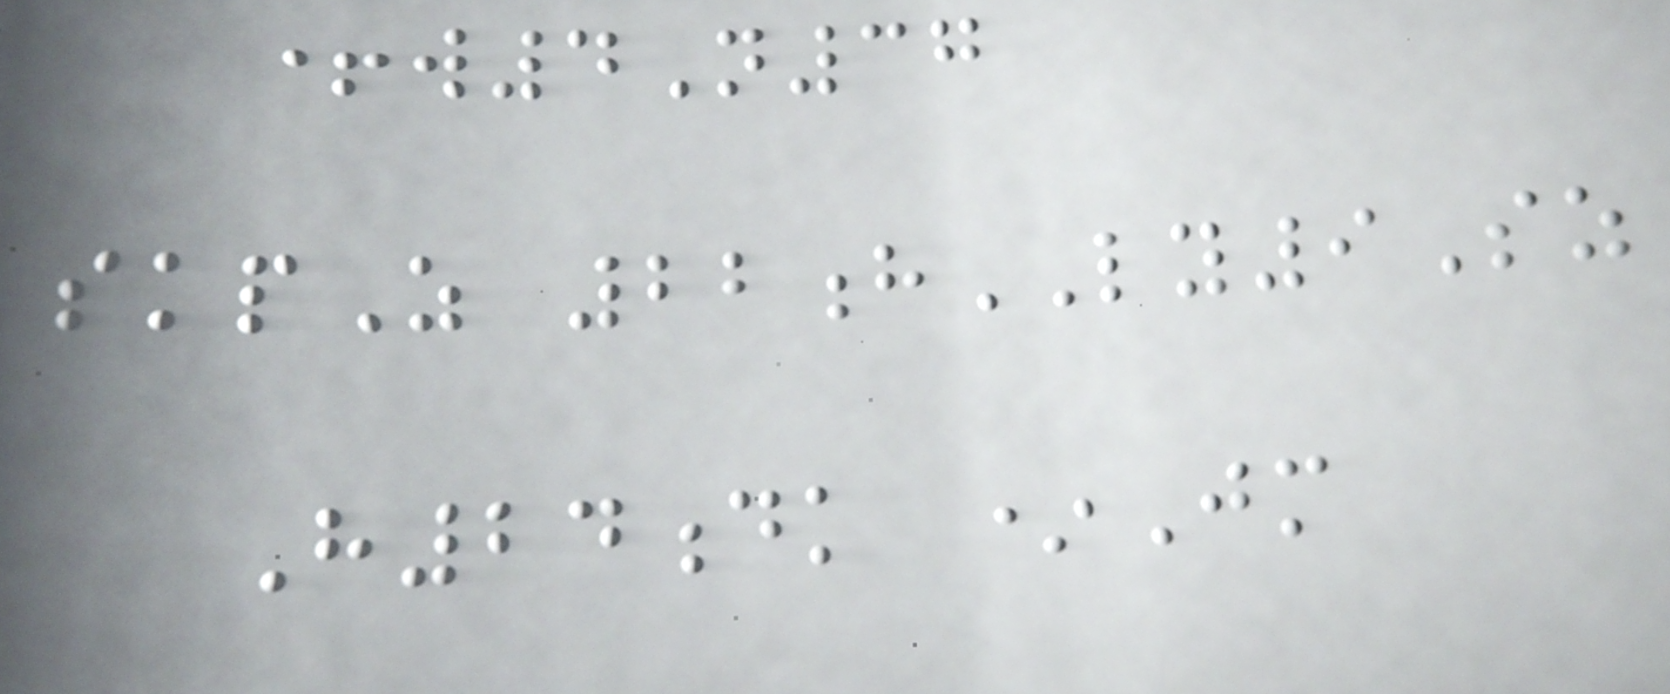+w4N37
skpZ 22hLY9Sz
H24dk *Jm
